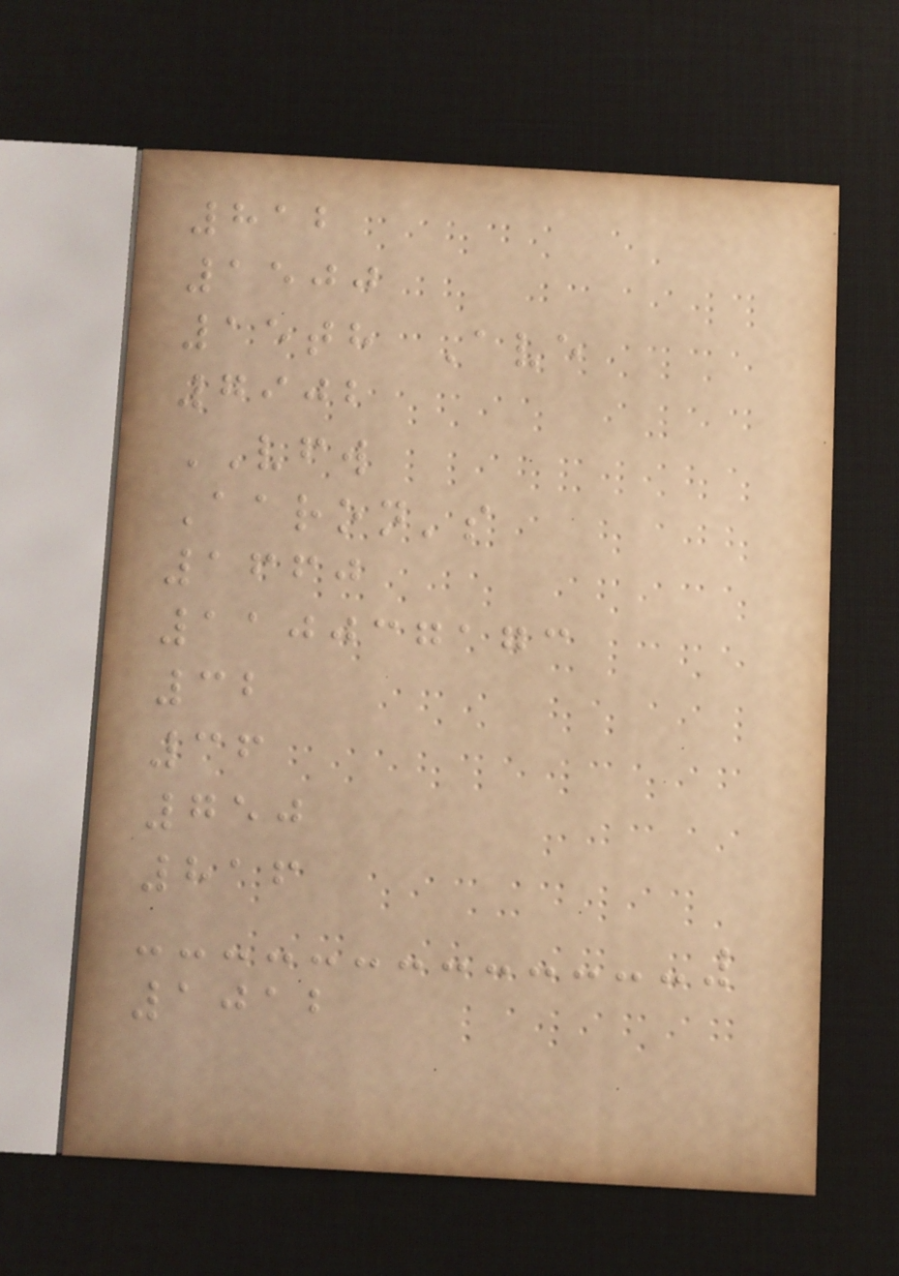812
1500
15th Ave
7902
VFW
Aaron's
1660
110037173
32
36
750
816
1012
